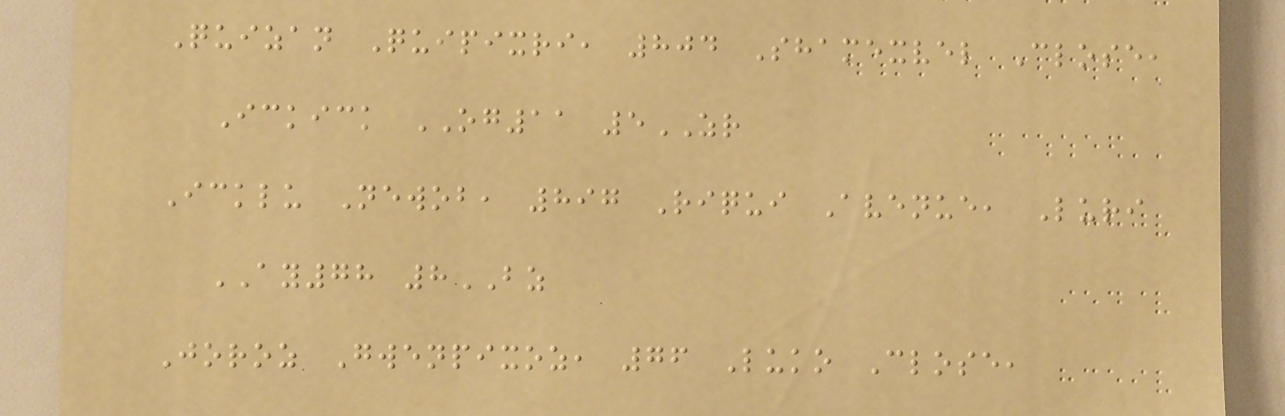Quizan Quipixri, 804 Shamexvel Close,
Ickick OG11 5ZR
Icklu Newob, 897 Riqui Avenue, Luri
AY78 8BZ
Joroz Gwenpixoz, 76 Luko Close,
